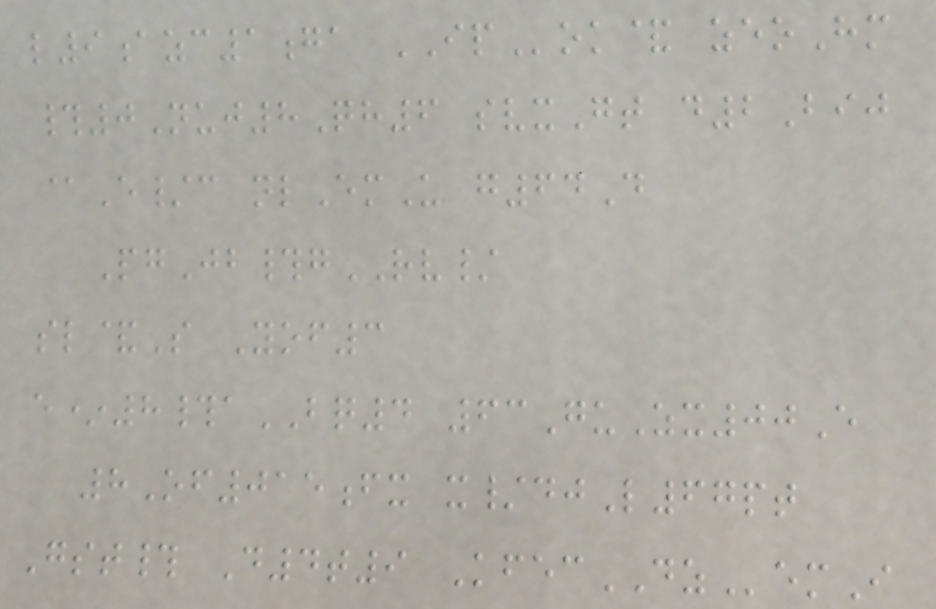l9azc1ga IPok& zeoHm
#0Nuj8Qh6 svxGt d2Bij
@E/c nlEmU g64D
PgJb#gRV/
sl&S Yof3
e*8#aBQ4 63GuZx00E
8Of015fx x/djL67pt
Gst# D4t9 KfecDZemI
